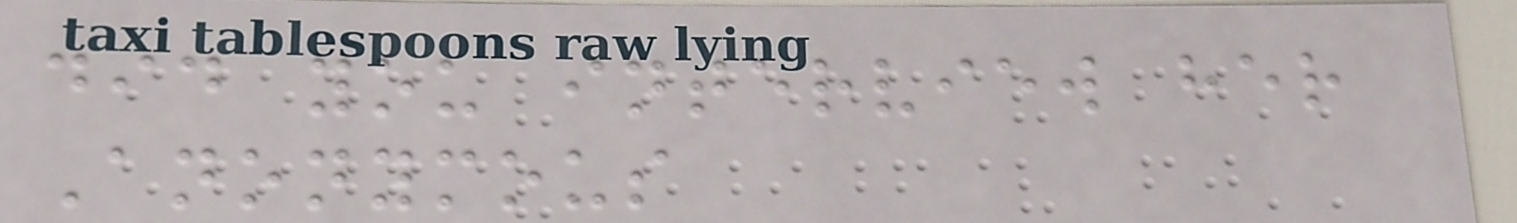did you interview her
Anonymous
